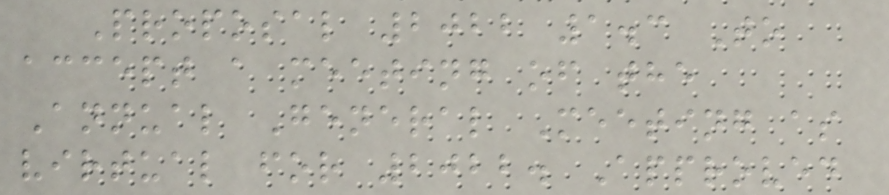Proposal 2022 1.3 To
accept a meeting of the
Annual General Meeting as
virtual for 2022. Approved
